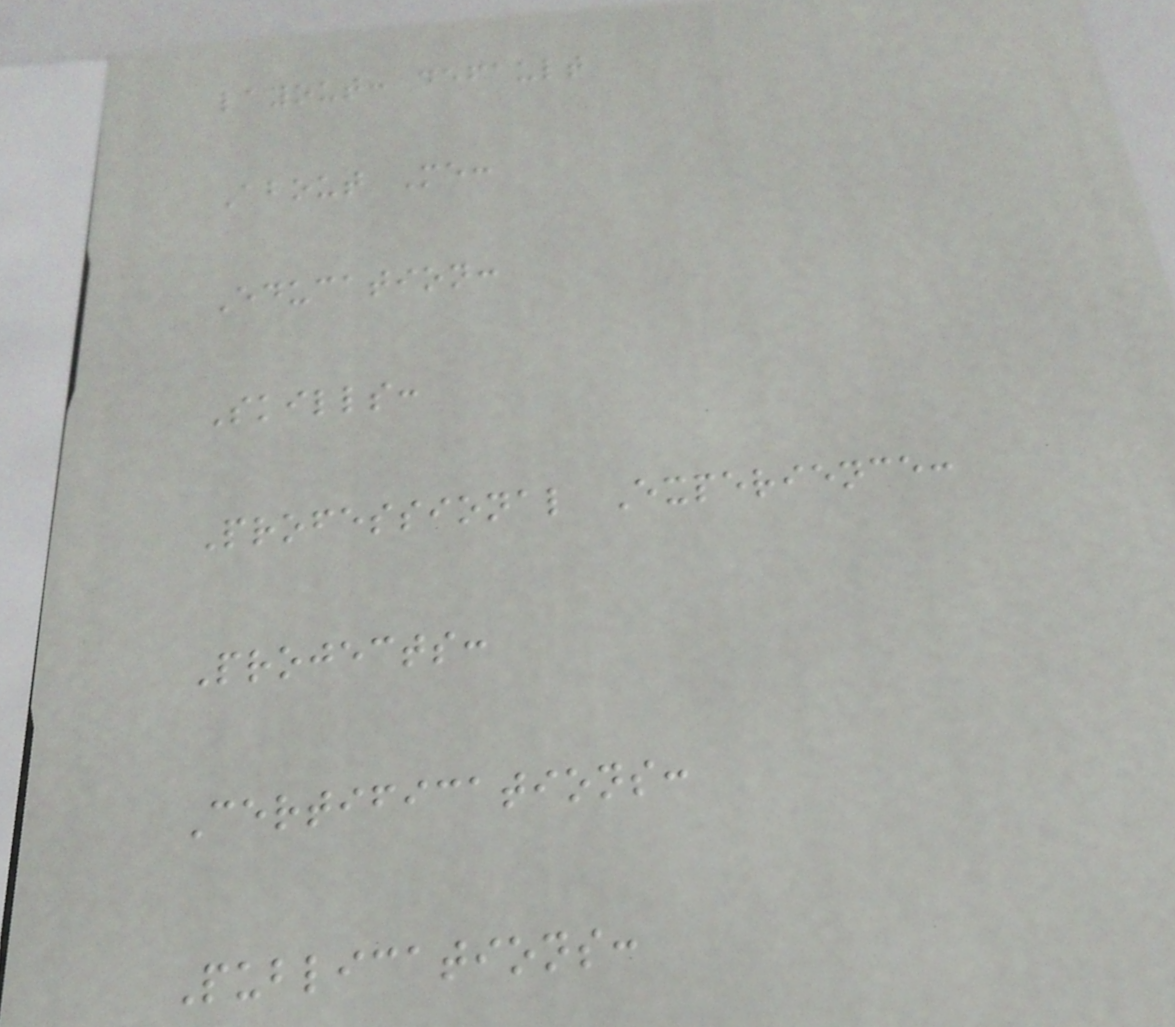layout: default
About Me:
Education:
Skills:
Professional Experience:
Projects:
Certifications:
Publications:
